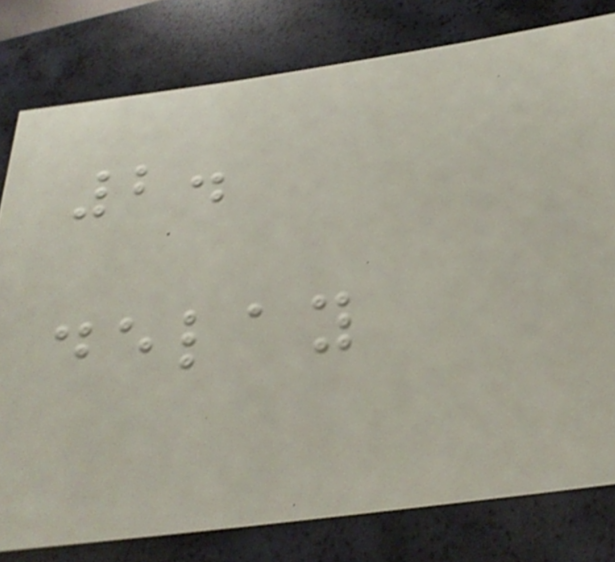2.
delay
